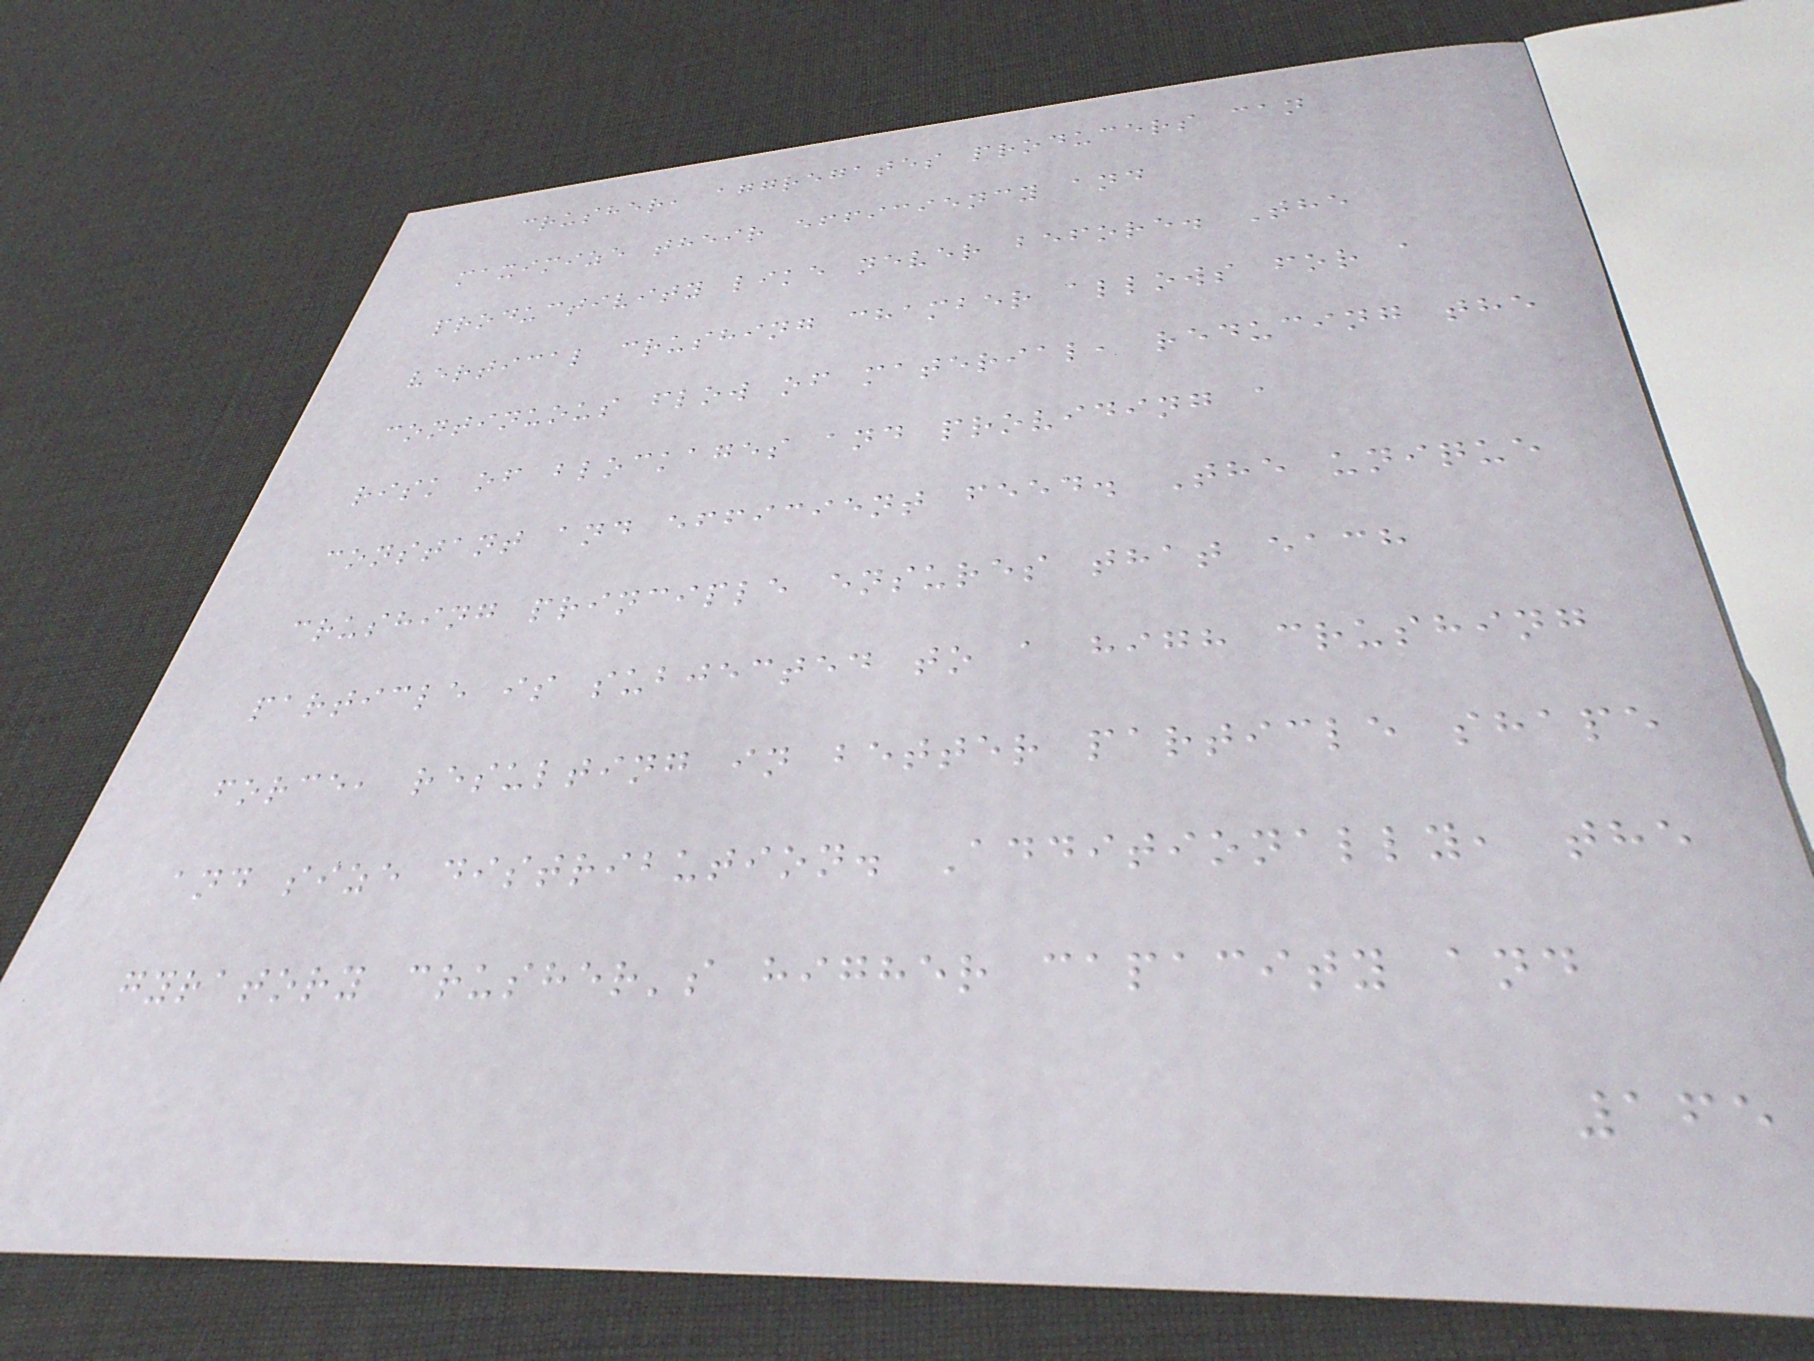crusher, aggregates producers can
maximize their efficiency and
productivity like never before. The
vertical crushing chamber allows for a
continuous flow of material, reducing the
risk of blockages and providing a
constant and efficient feed. The unique
crushing principle ensures that each
particle is subjected to a high crushing
force, resulting in better particle shape
and size distribution. Additionally, the
gyratory crusher's higher capacity and
165
